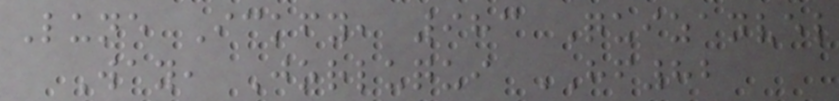Lune Ickfy, 983 Quizanvel
Way, Jorluqui HF82
